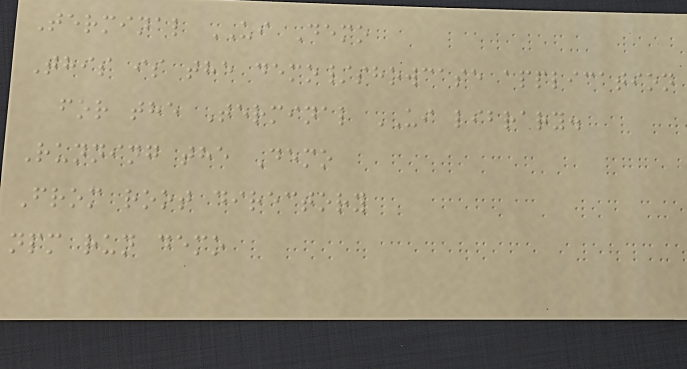Terminal UI Demo
This is the demo/showcase application
for the Terminal UI library.
Running the Demo
From root directory
npm run demo
